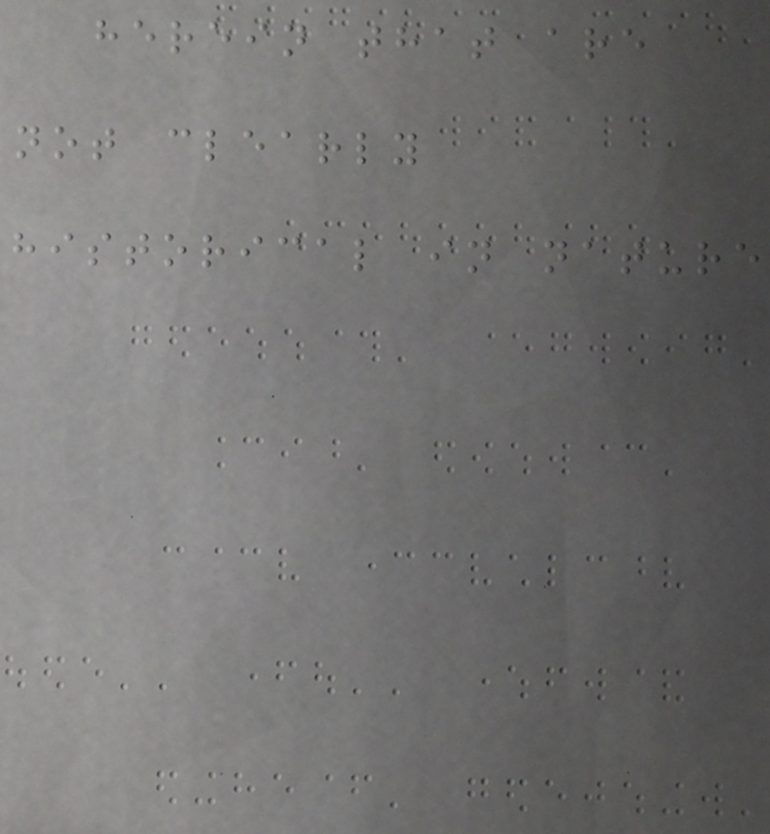herein that are
not clearly
historical in nature
